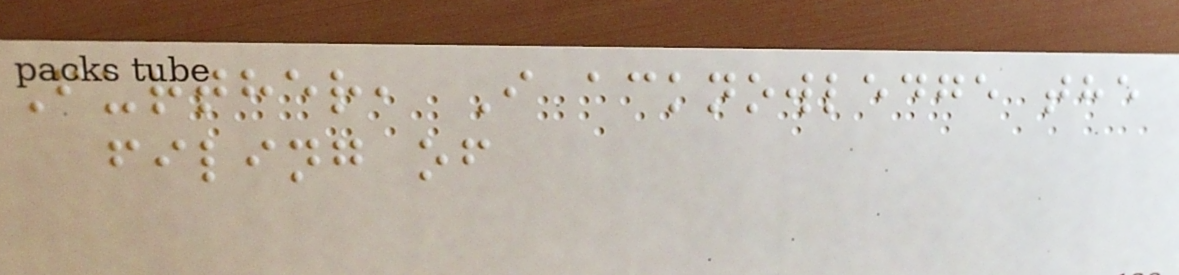Further, I acknowledge the
filing of
